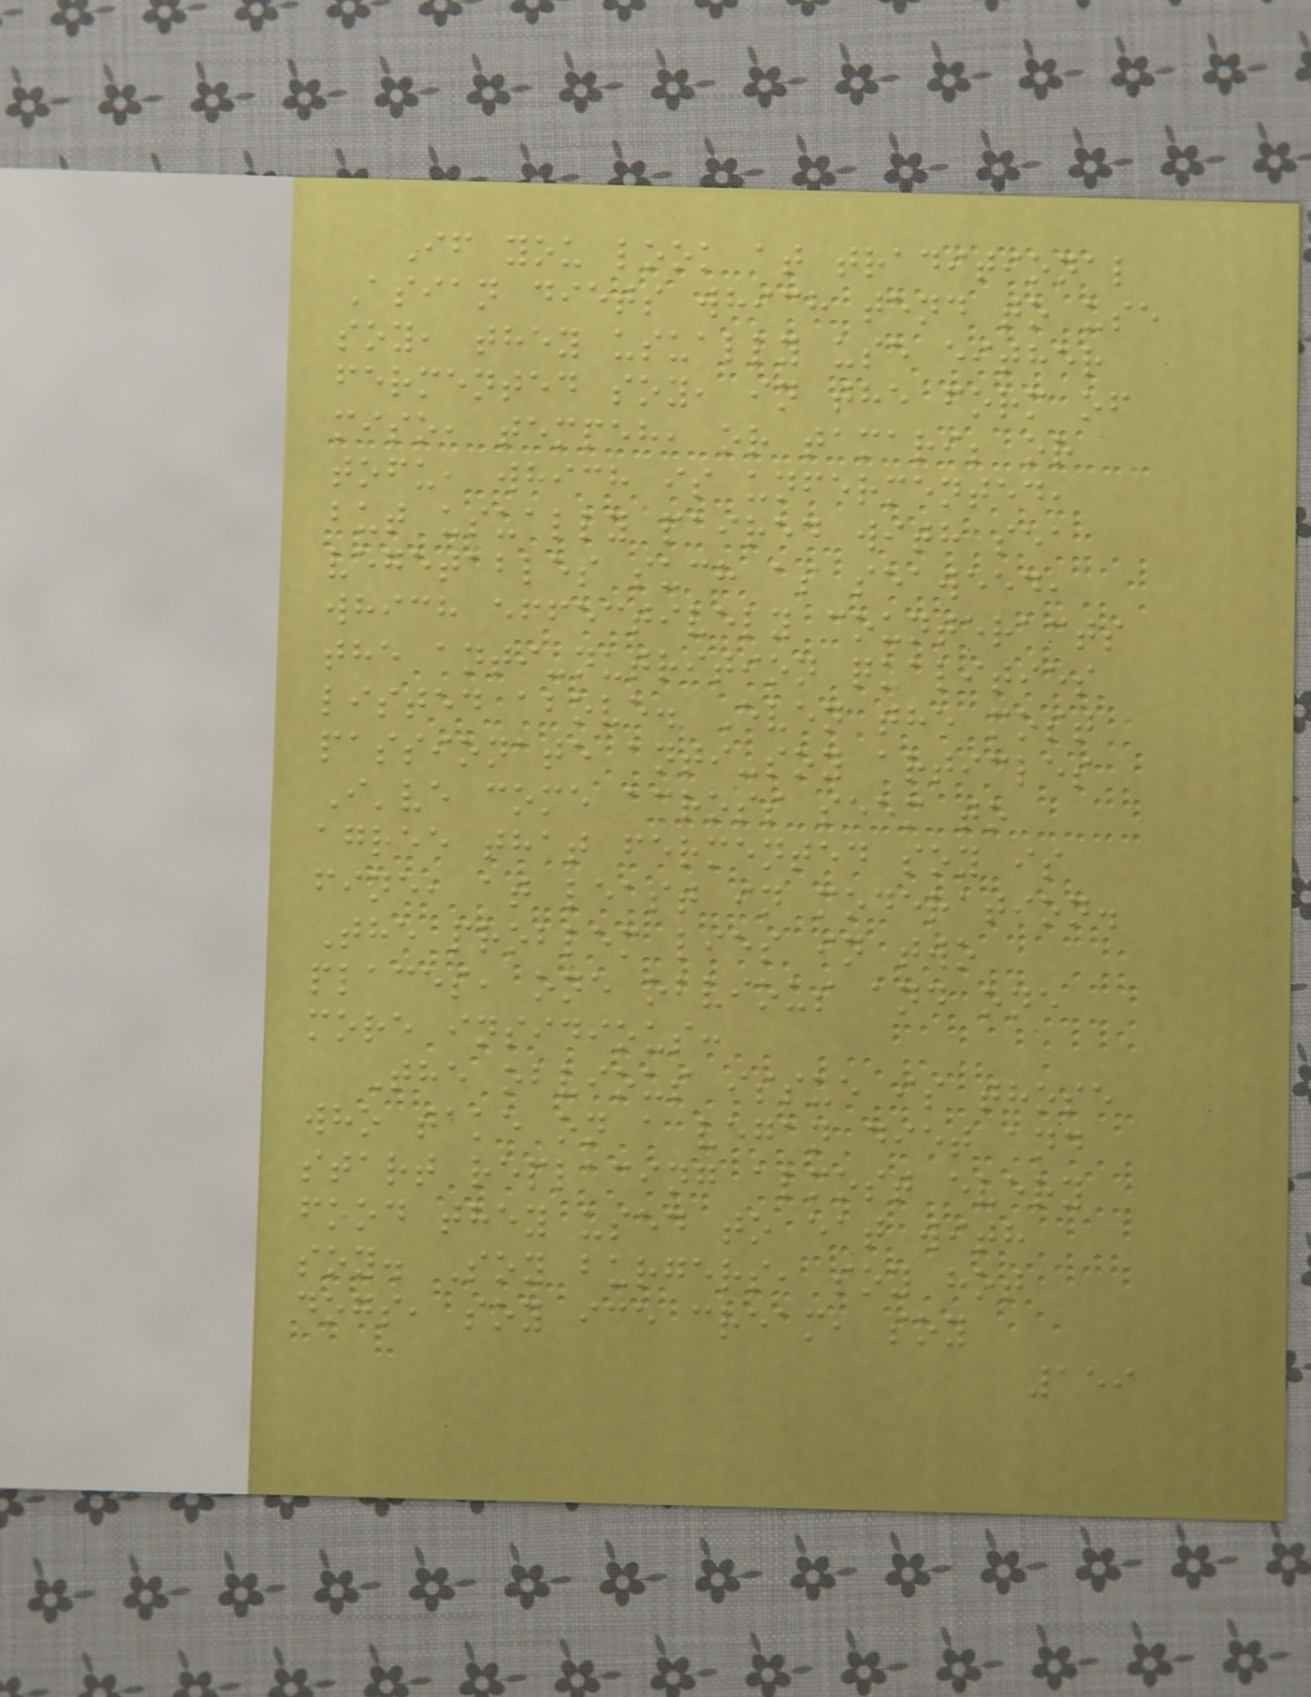If you look at traditional
Asian diets which tend to use
soy, they usually use either
fermented soy, in the form of
miso, tempeh, or tamari; or
tofu, which is unfermented,
but usually paired with sea
vegetables such as seaweed,
which effectively counteracts
the anti-nutrition qualities
listed above. Even the most
passionate anti-soy articles
I've come across seem to
agree that fermented soy is
fine, at least in moderation.
The problem lies in two
places, one obvious and one
more insidious:
The obvious issue is those
who take on a vegan diet and
start replacing almost every
food they used to eat with
soy. Soy burgers, soy hot
dogs, soy ice cream, soy
159
